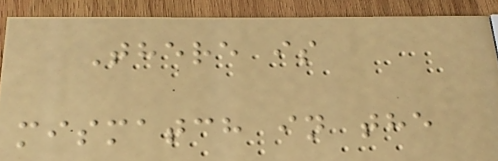There is
mismatch in the
